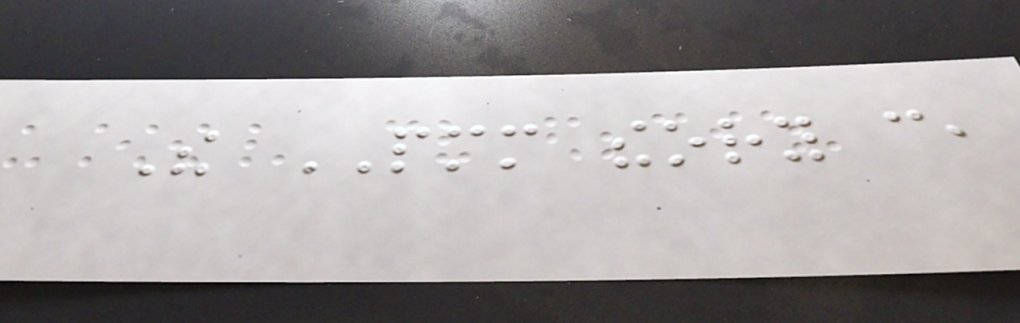The PMM theory can,
